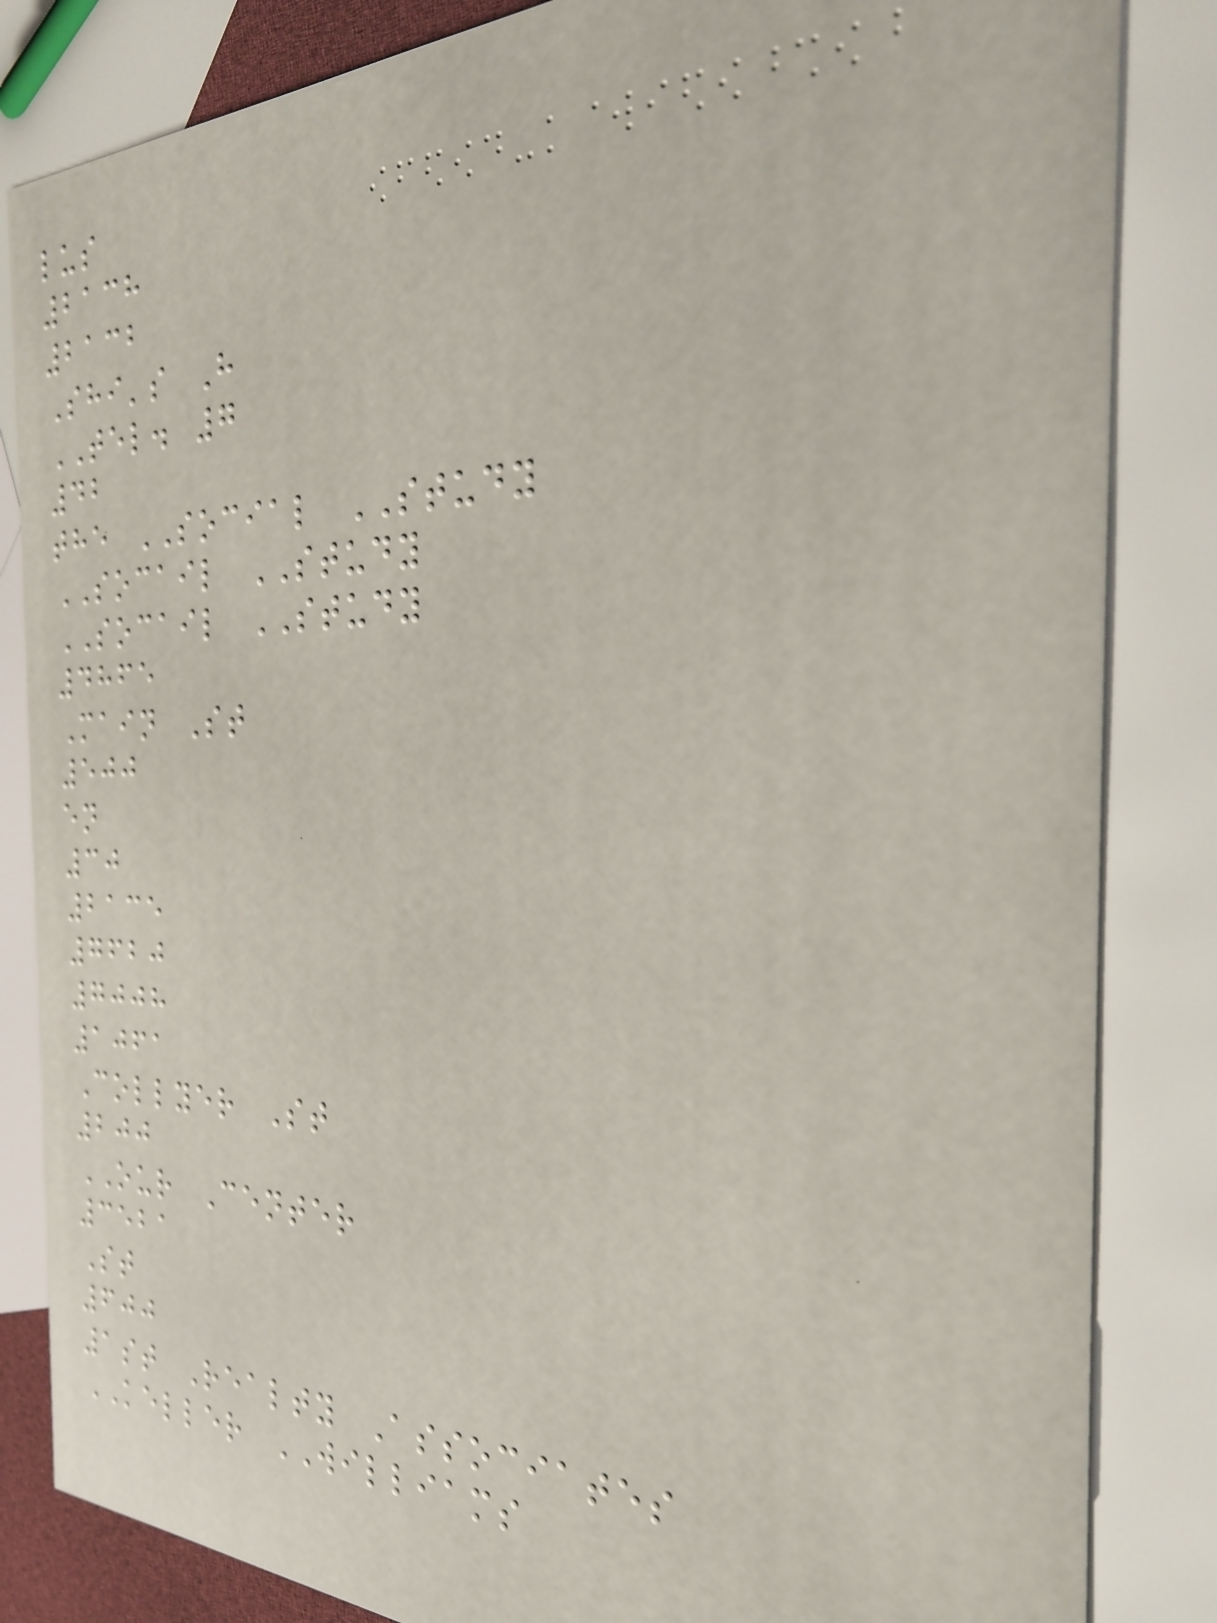lus
2138
2132
Shi's H
TEL. 7
42
the SOCIAL STUDY
SOCAIL STUDY
SOCAIL STUDY
4865
Main St
500
en
30
2135
7620
7008
1061
Collyer St
200
OUR Center
3521
St
600
1st Realty Associates
KELLER WILLIAMS
